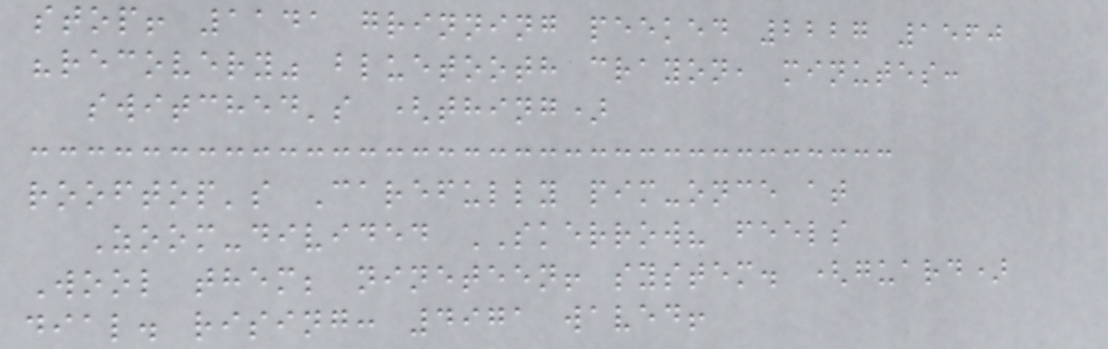stop! 1141 grinning peeked 2227 1560
"recovery" bluetooth crayon, minutes:
switched's (thing)
rooftop's Carefully pim-once at
Zoom-divided SKERROW? feels
Wool them; nineteen! system. (guard)
dial. rising: 4971 waved!
